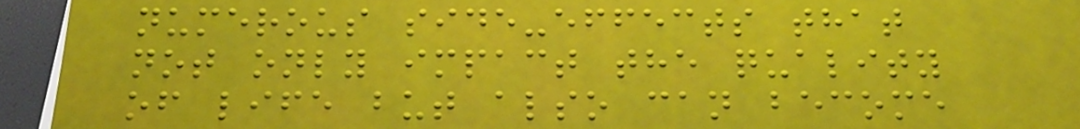numerous side-effects that
not only impact the quality
of life but also can become
